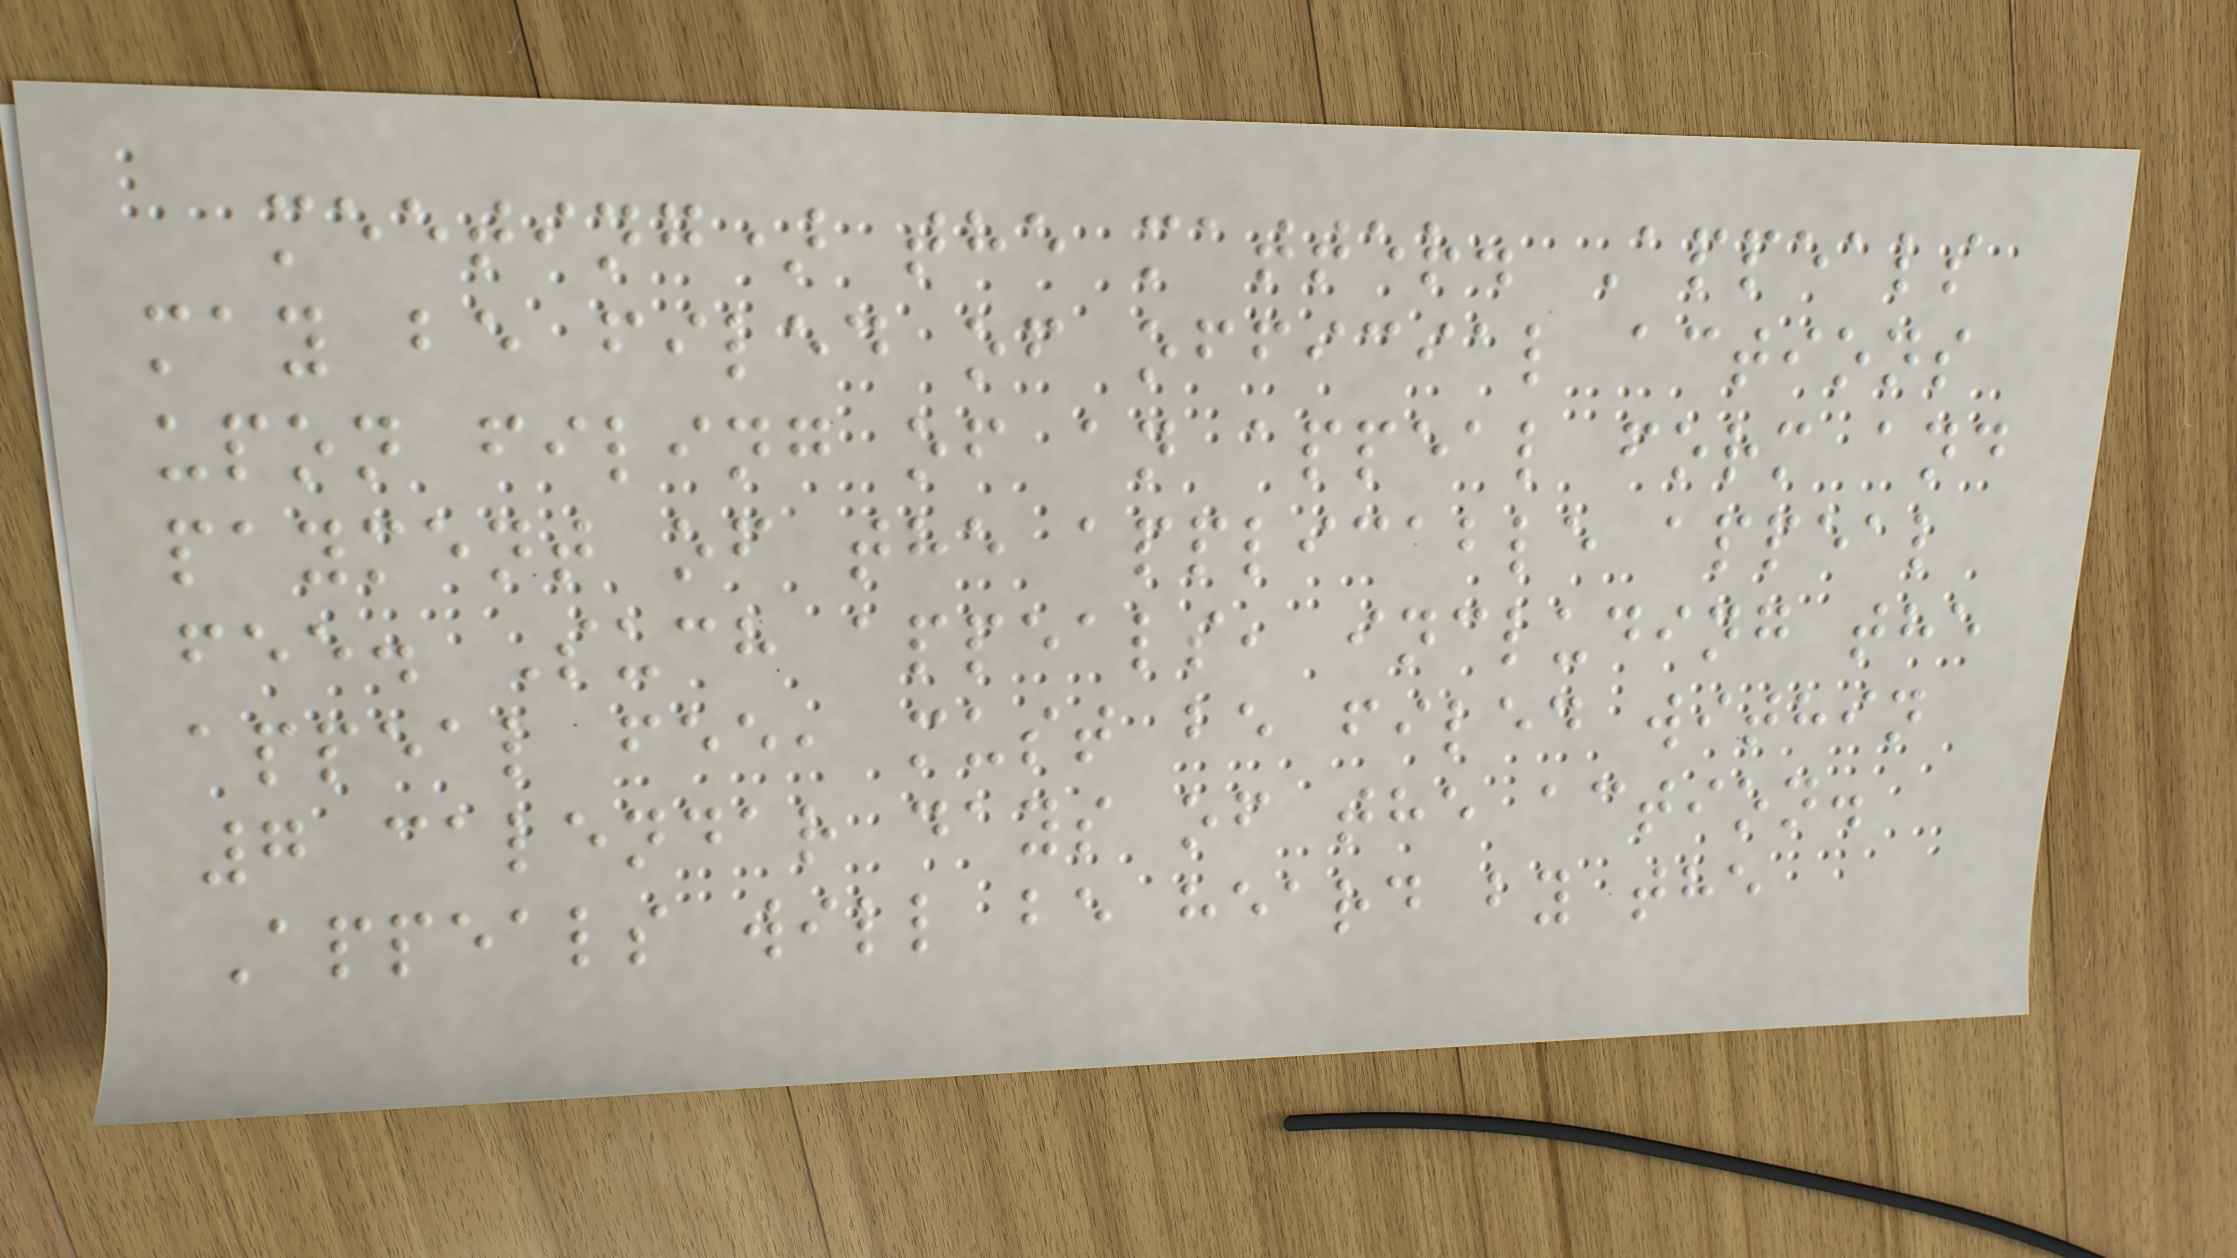meeting) the matter. Appeals
may be filed of official actions
upon filing of an appeal form and
payment of the applicable appeal
fee. Such appeals, including the
appeal fee, must be filed within
7 calendar days of the action.
Appeals will be heard by the
